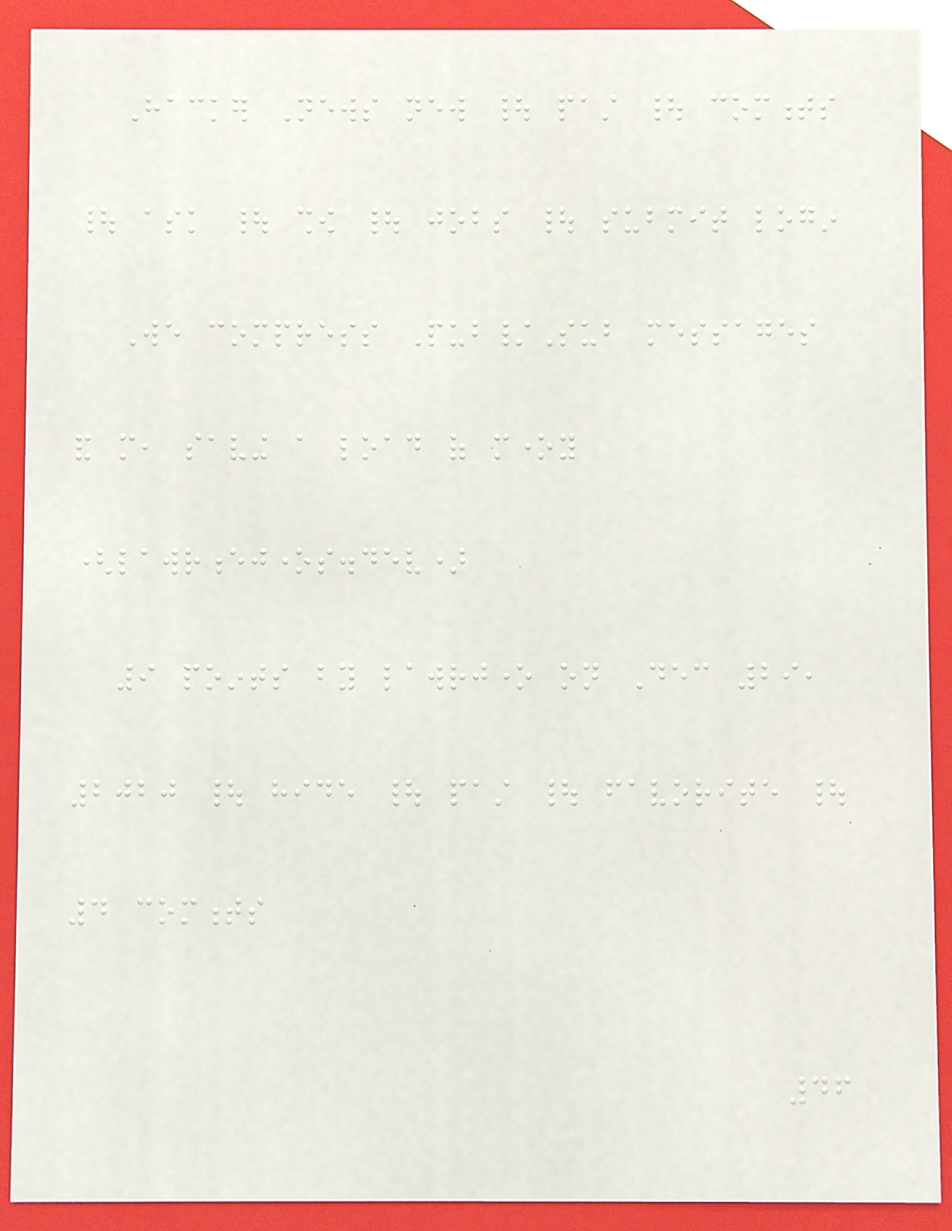Hacker News new | past | comments
| ask | show | jobs | submit login
We compress Pub/Sub messages
and more, saving a load of money
(lawrencejones.dev)
9 points by lawrjone on Dec 29,
2020 | hide | past | favorite |
4 comments
46
